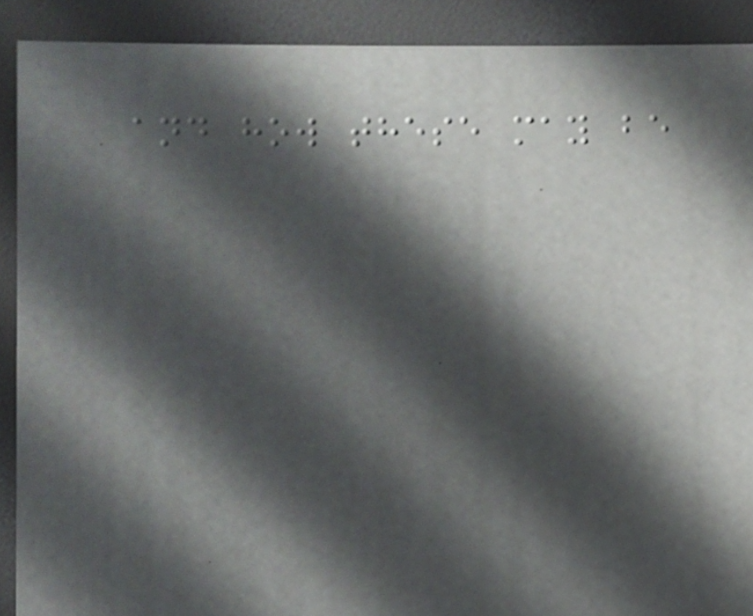and how these may be
